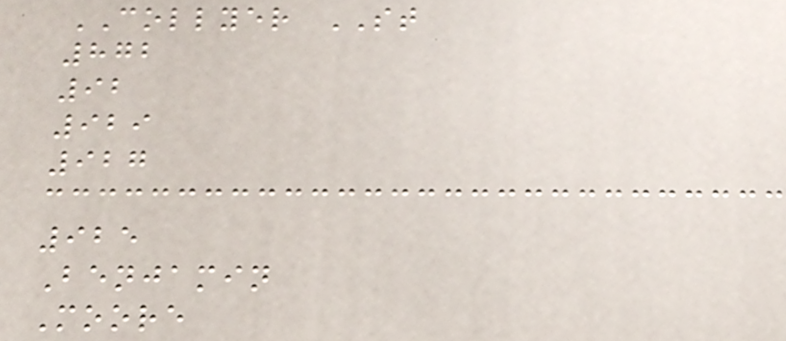COLLYER ST
872
92
929
927
925
Benjamin
Moore
